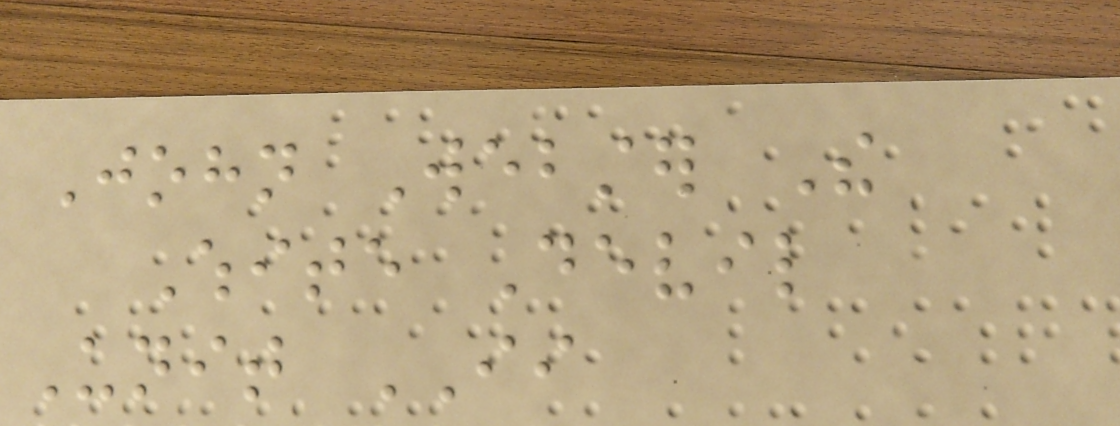John Webster The
White Devil
Unit II
